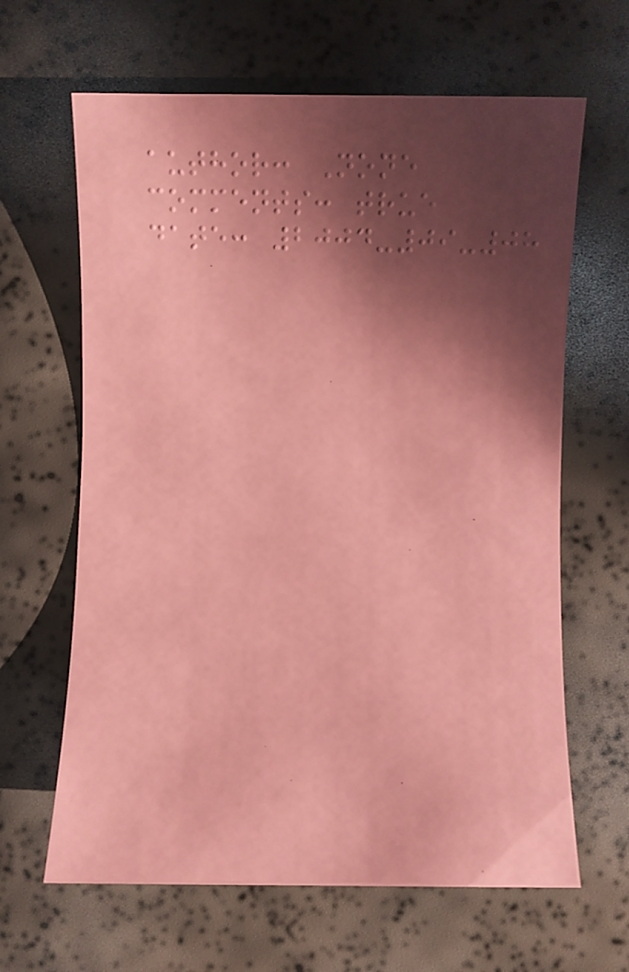author: None
comments: true
date: 2004-09-08
